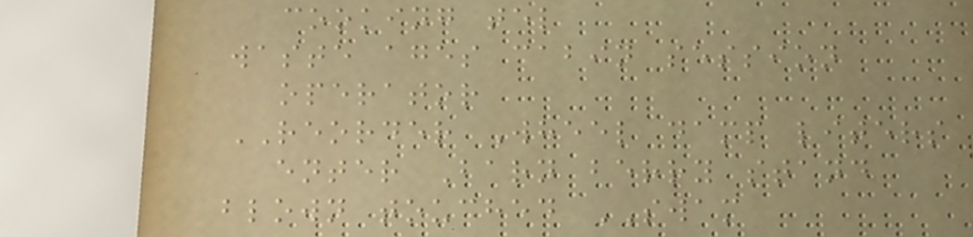cooking tel
waste ages cabin session
operator
REORDER Wheel damp liters
enter Barn berry stand
blown touched SWAM
